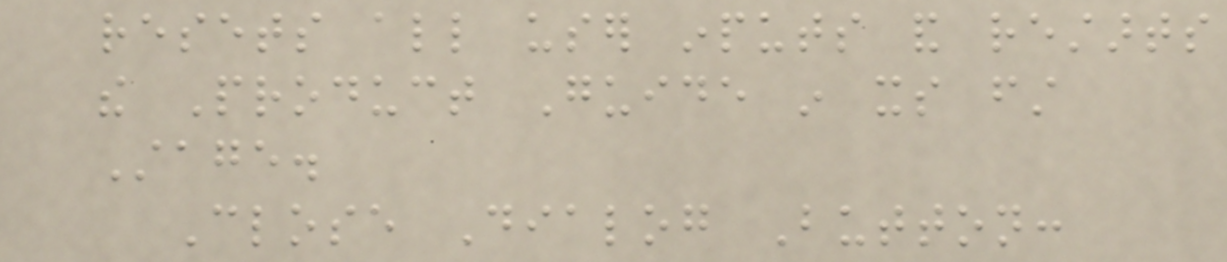resets all user inputs and restarts
the Product Guide in its first
Stage.
Close Dialog Button:
